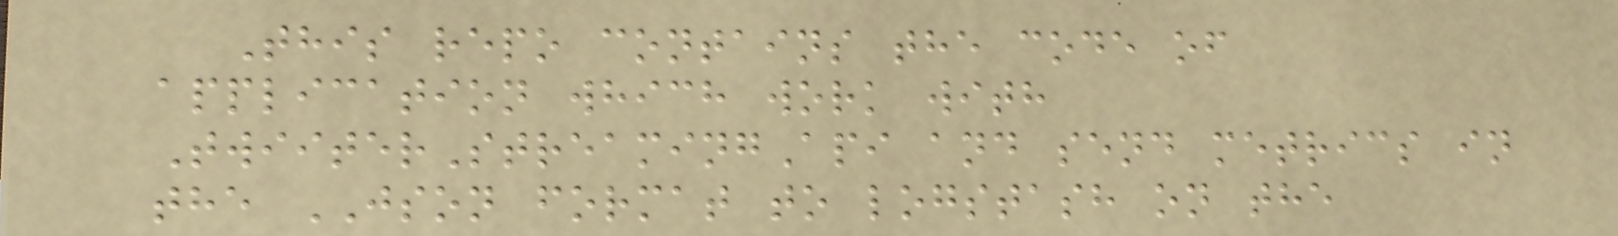This repo contains the code of
application which work with
TwiiterStreamingApi and send metrics in
the JSON format to logstash on the
